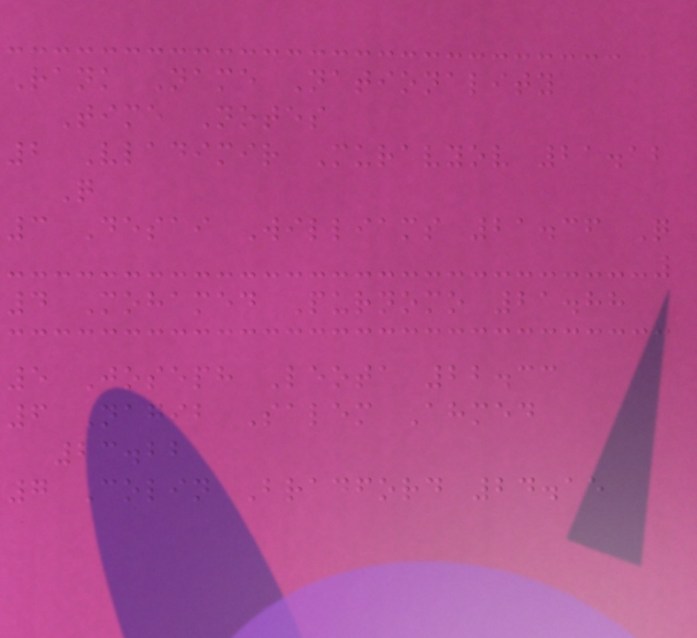Rank Name Nationality
Time Notes
2 Vladimir Muravyov 21.12
Q
3 Desai Williams 21.36 Q
4 Mohamed Purnomo 21.88
5 Joseph Leota 22.33
6 Nagib Salem Ahmed
23.22
7 Colin Bradford 24.15
